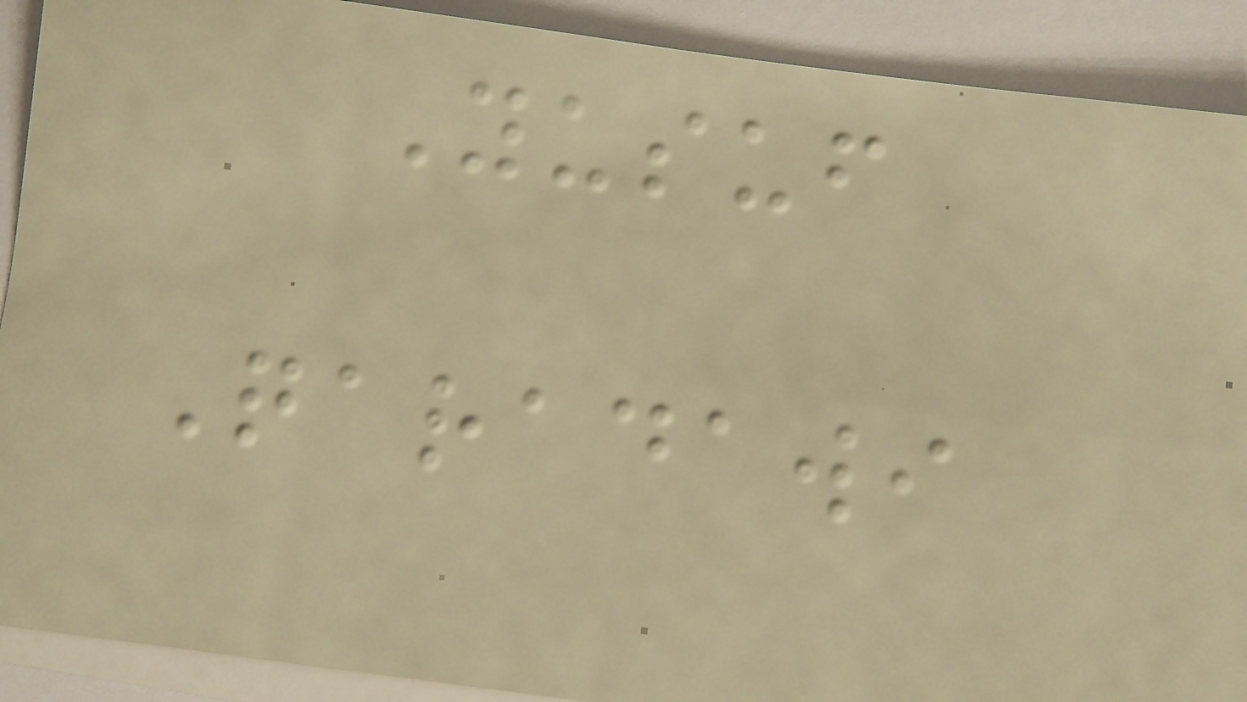Yusuf
Qaradawi
